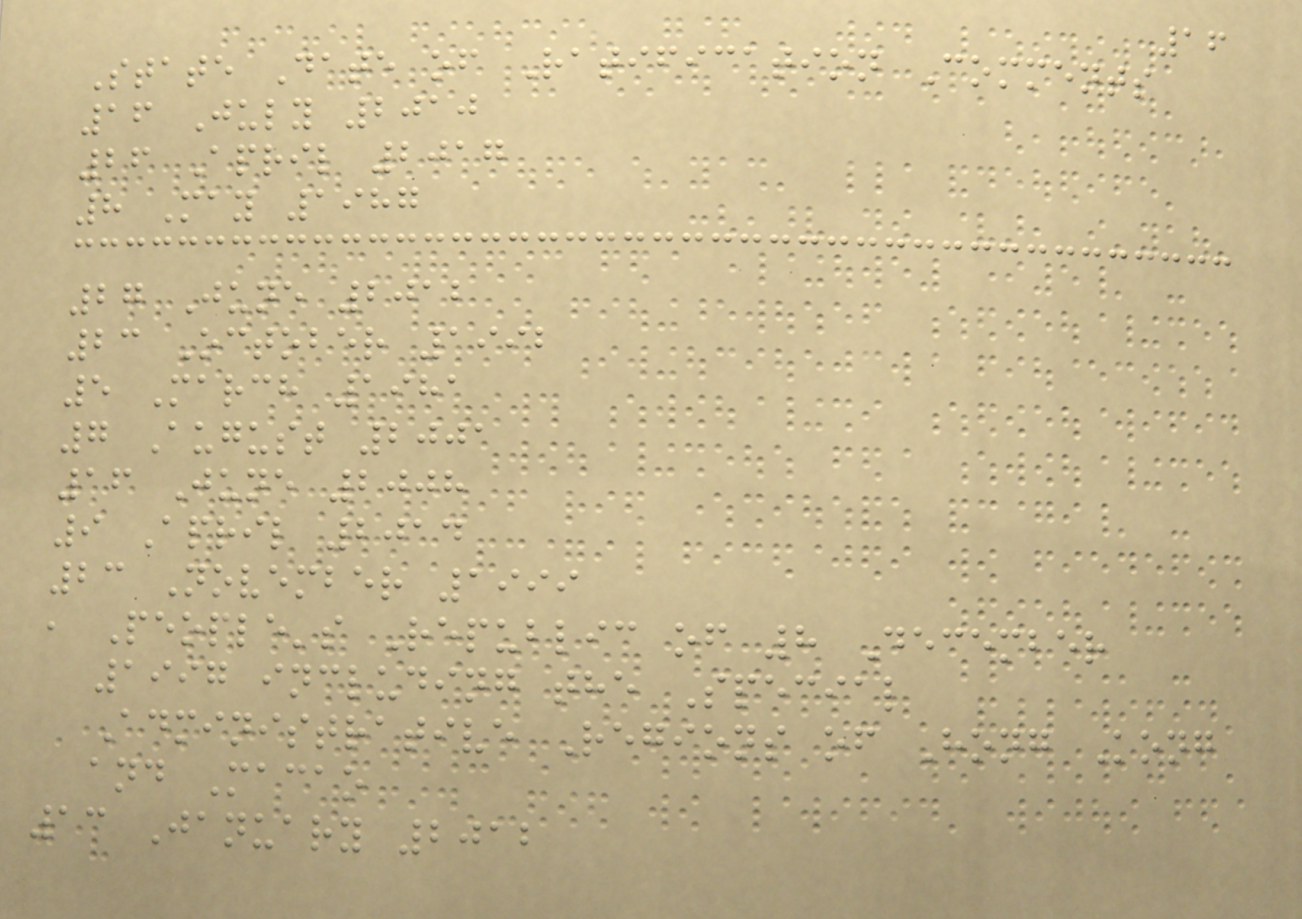16
State Date of Ratification Comments
16 July 2010
26 April 2017
8 May 1987
27 June 2012
23 October 1992
5 March 1981
7 August 2001
16 June 2008
9 April 2014
23 November 1999
, People's Republic of 8 December
1997 including the Special
Administrative Regions of Hong Kong
and Macao
13 January 2012
